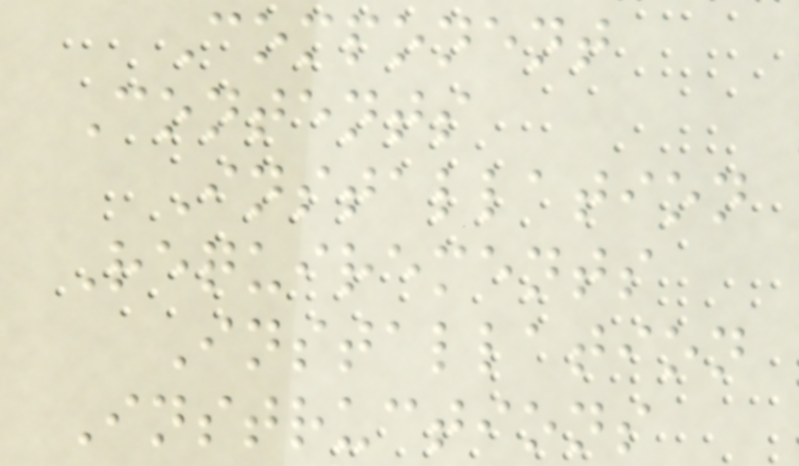Component
Contents
Installation
Requirements
Installation
Instructions
